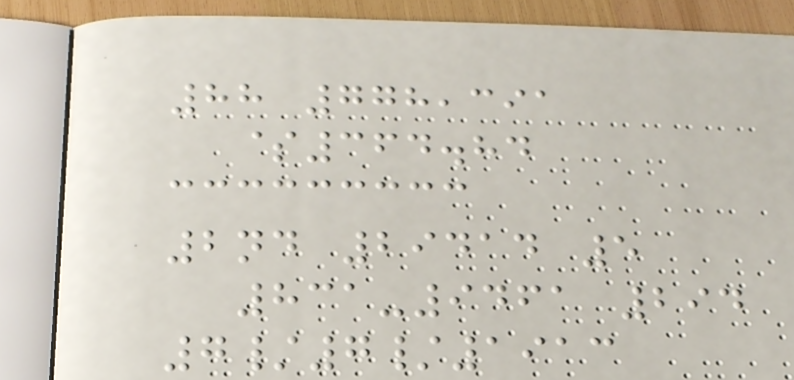88 778,391
$364.84
2nd 29414 5
831-9461 294
7/7/1913
